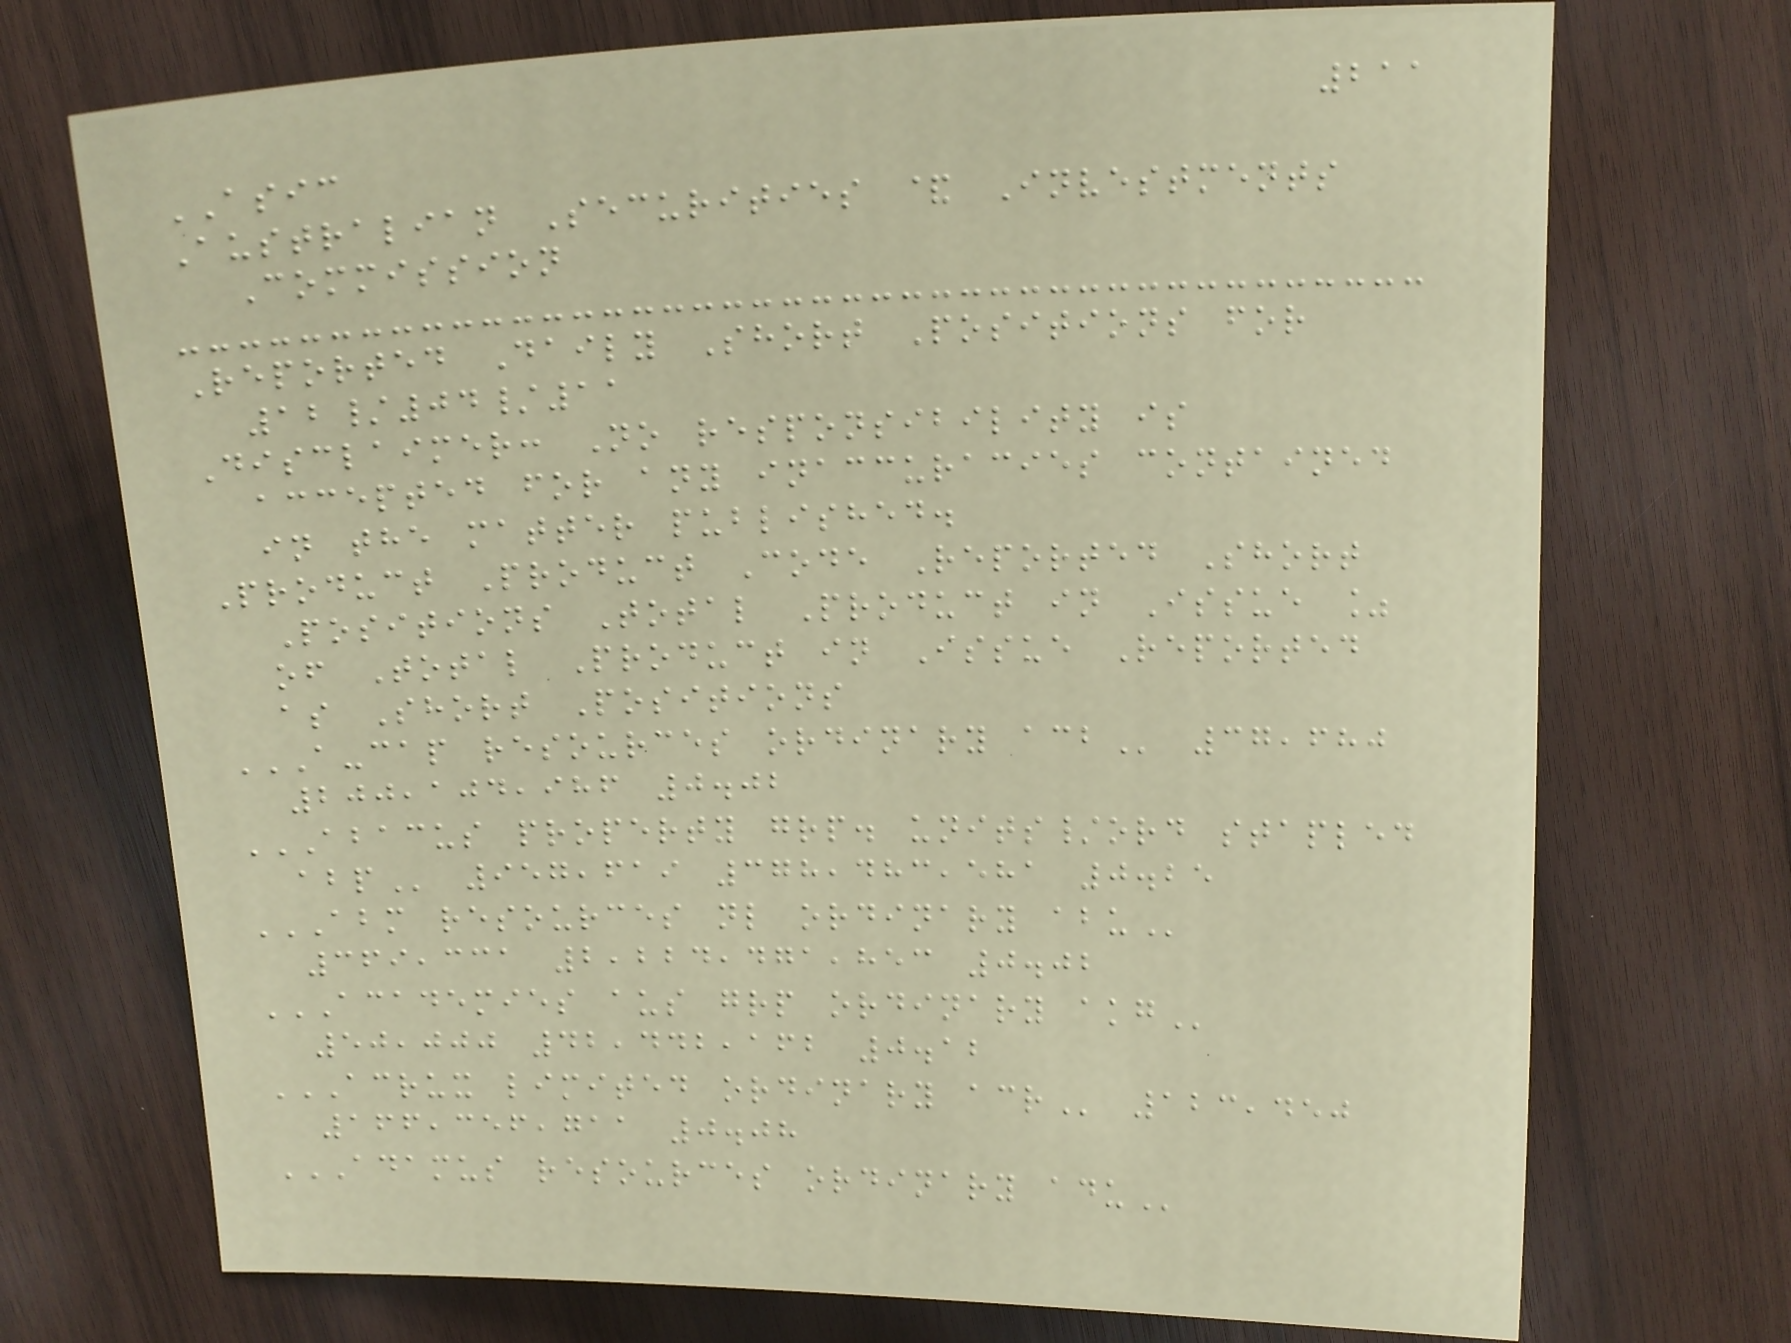211
ASIC
Australian Securities & Investments
Commission
Reported Daily Short Positions for
12/04/11
Disclaimer: No responsibility is
accepted for any inaccuracies contained
in the matter published.
Product Product Code Reported Short
Positions Total Product in Issue %
of Total Product in Issue Reported
as Short Positions
A-CAP RESOURCES ORDINARY ACB 37,680
200,104,986 0.02
ABACUS PROPERTY GRP. UNITS/ORD STAPLED
ABP 957,619 378,483,581 0.25
ABM RESOURCES NL ORDINARY ABU
369,331 2,224,471,853 0.02
ACADEMIES AUS GRP ORDINARY AKG
50,000 42,442,162 0.12
ACRUX LIMITED ORDINARY ACR 123,450
166,356,711 0.08
ADAMUS RESOURCES ORDINARY ADU
